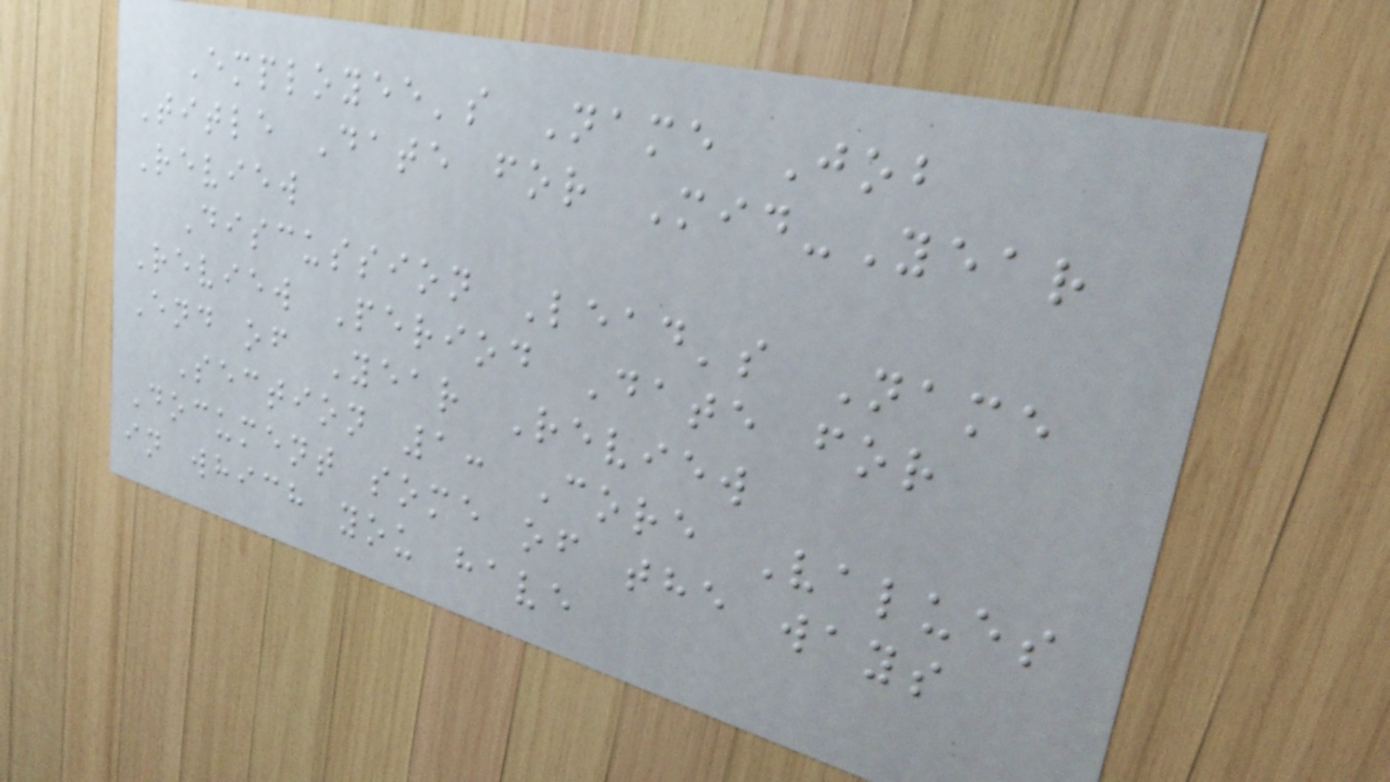Employee's Name Job
Title Date for Mid-Year
Review
Discussion Lead's Name
Review Period Date for
End of Year Review
Section 1: Core Values
Document some of the ways
in which you have
